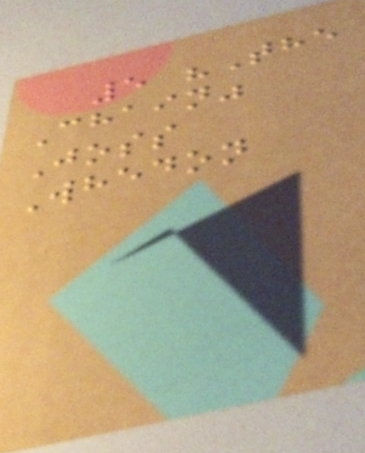5 "The
Chain"
Joss
Whedon
